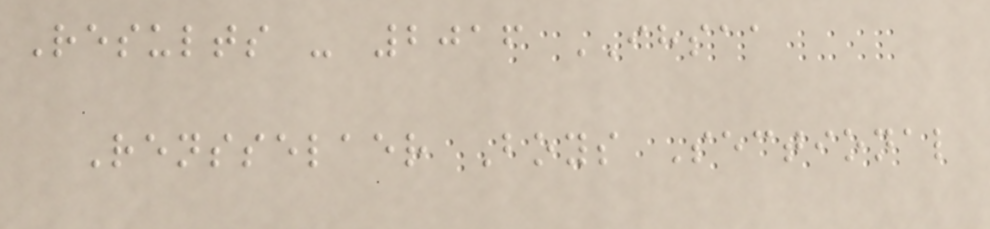Results - 2016 IHSAA
Rensselaer Boys Sectional
